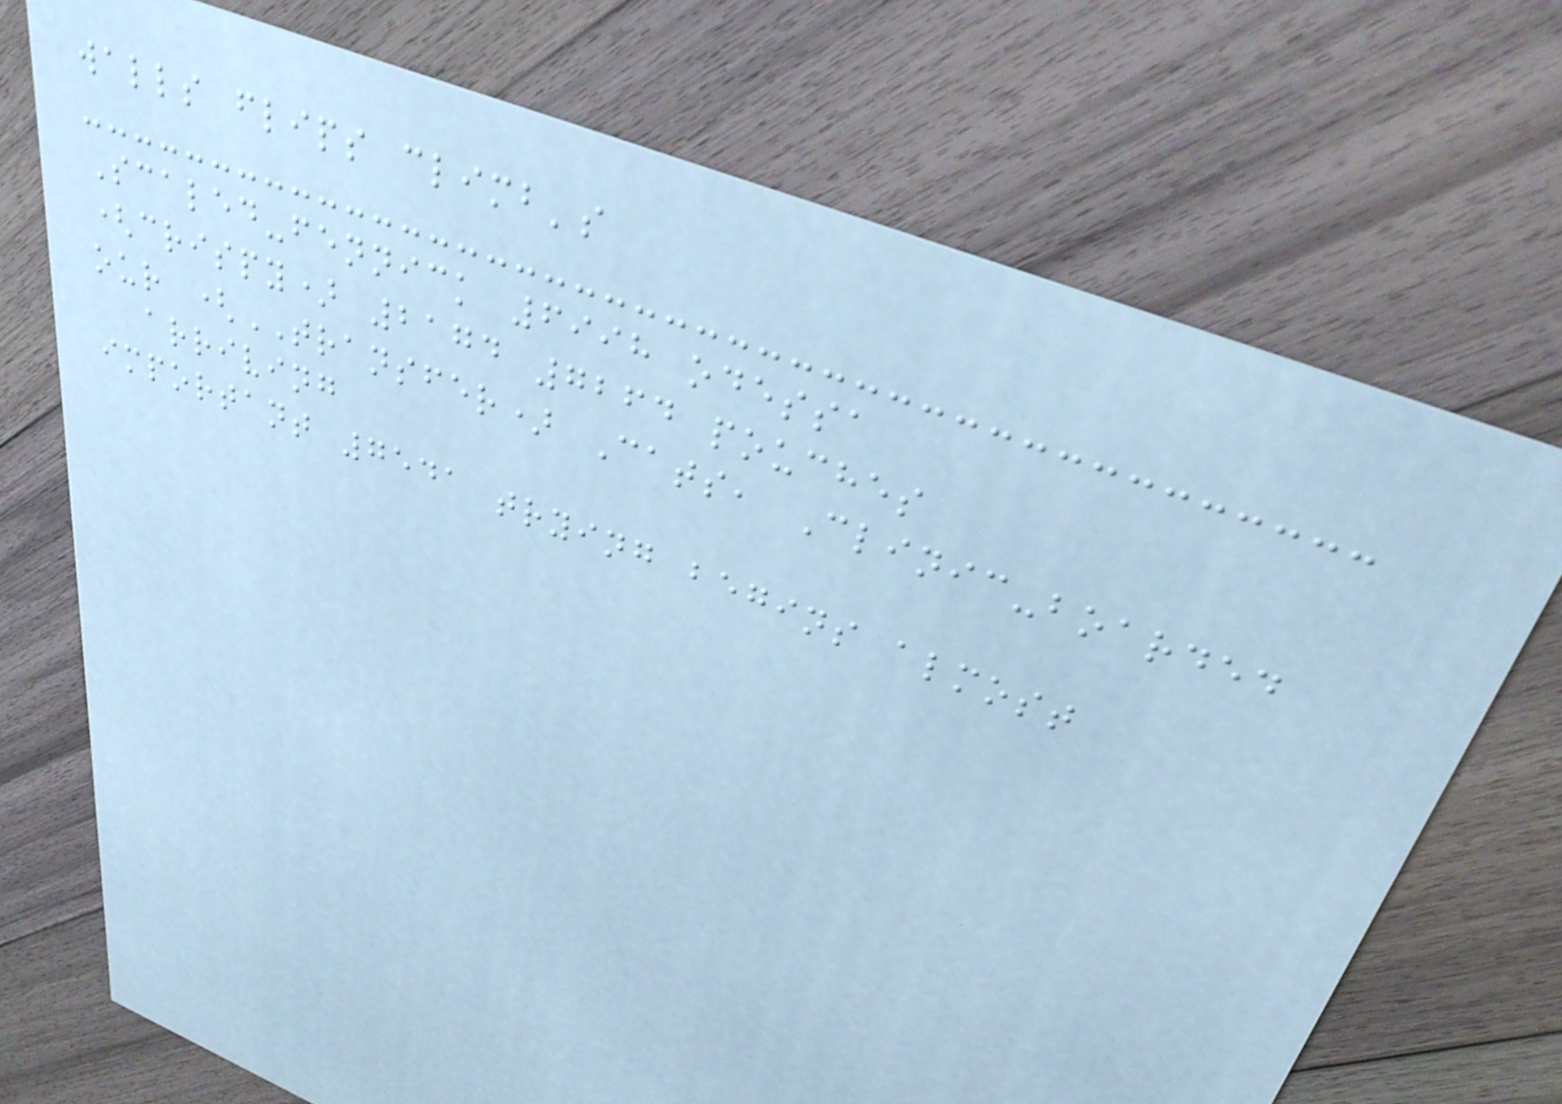walls flips climb's
Scaled-fennick 6998 odessa
(crispy) 2174 7264 pouches
our (TRANSFER) Cats, Clinic-boarded
arriving
important 7541 trying begins almost
